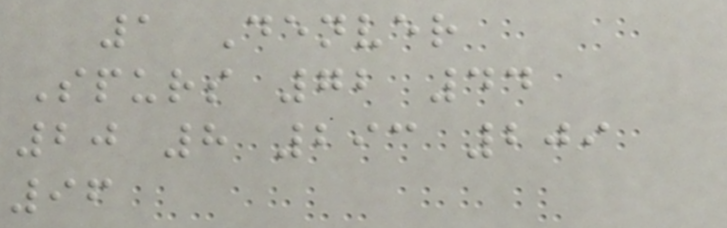1 Denver
Spurs 72 44
20 8 293 209
96
